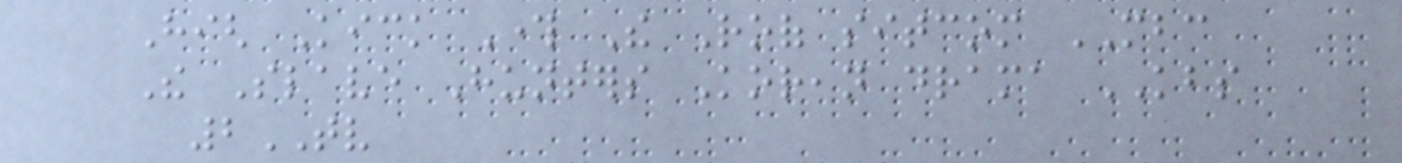High Kick Through The Roof sitcom MBC
The Slave Hunters Korean drama KBS
2TV
